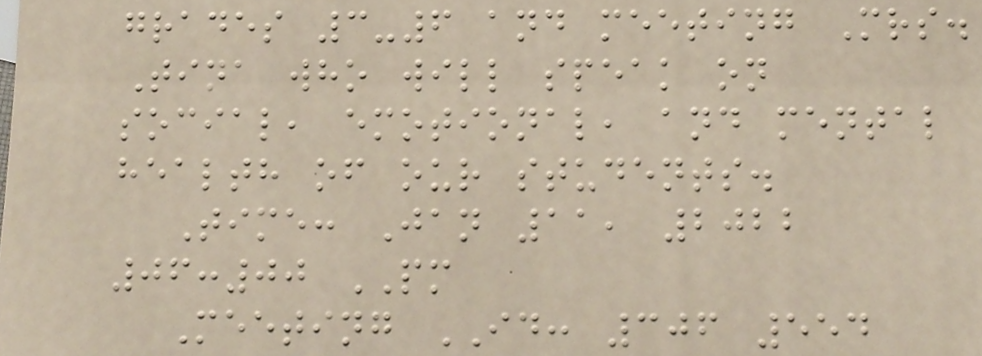grades 3-6 and meeting Mrs.
Tina who will speak on
social, emotional, and mental
health of our students.
Time: Jan 11, 2022
06:00 PM
Meeting ID: 306 554
